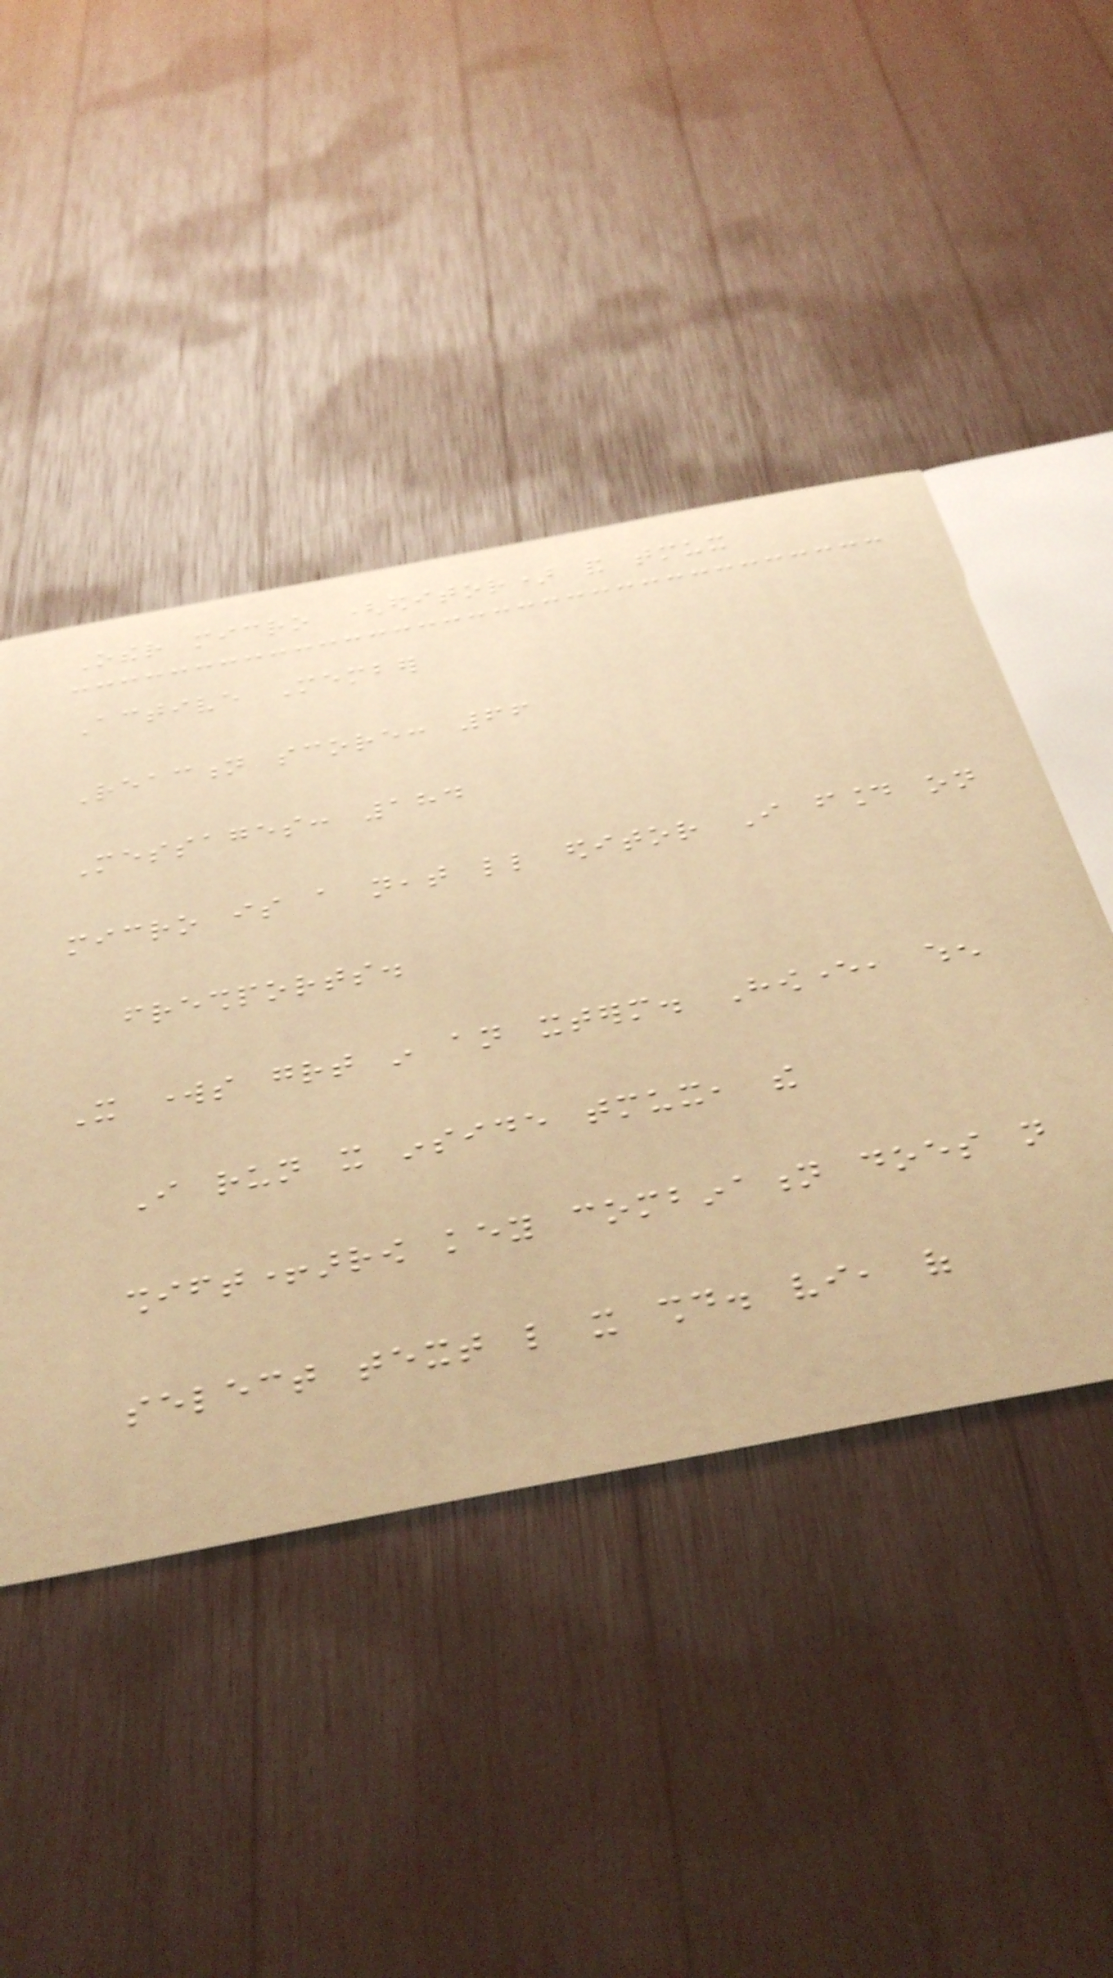Other micro (editor) and tmux
Active Member
Reaction score: 66
Messages: 184
micro is a neat little editor I found on
freshports.
It works great in an xterm. However, when
I run it inside tmux, the
shift+arrow key combination does not
select text like it should. vi, of
